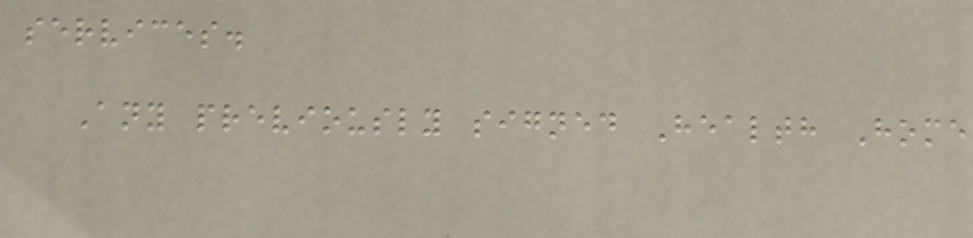services.
Any previously signed Health Home
